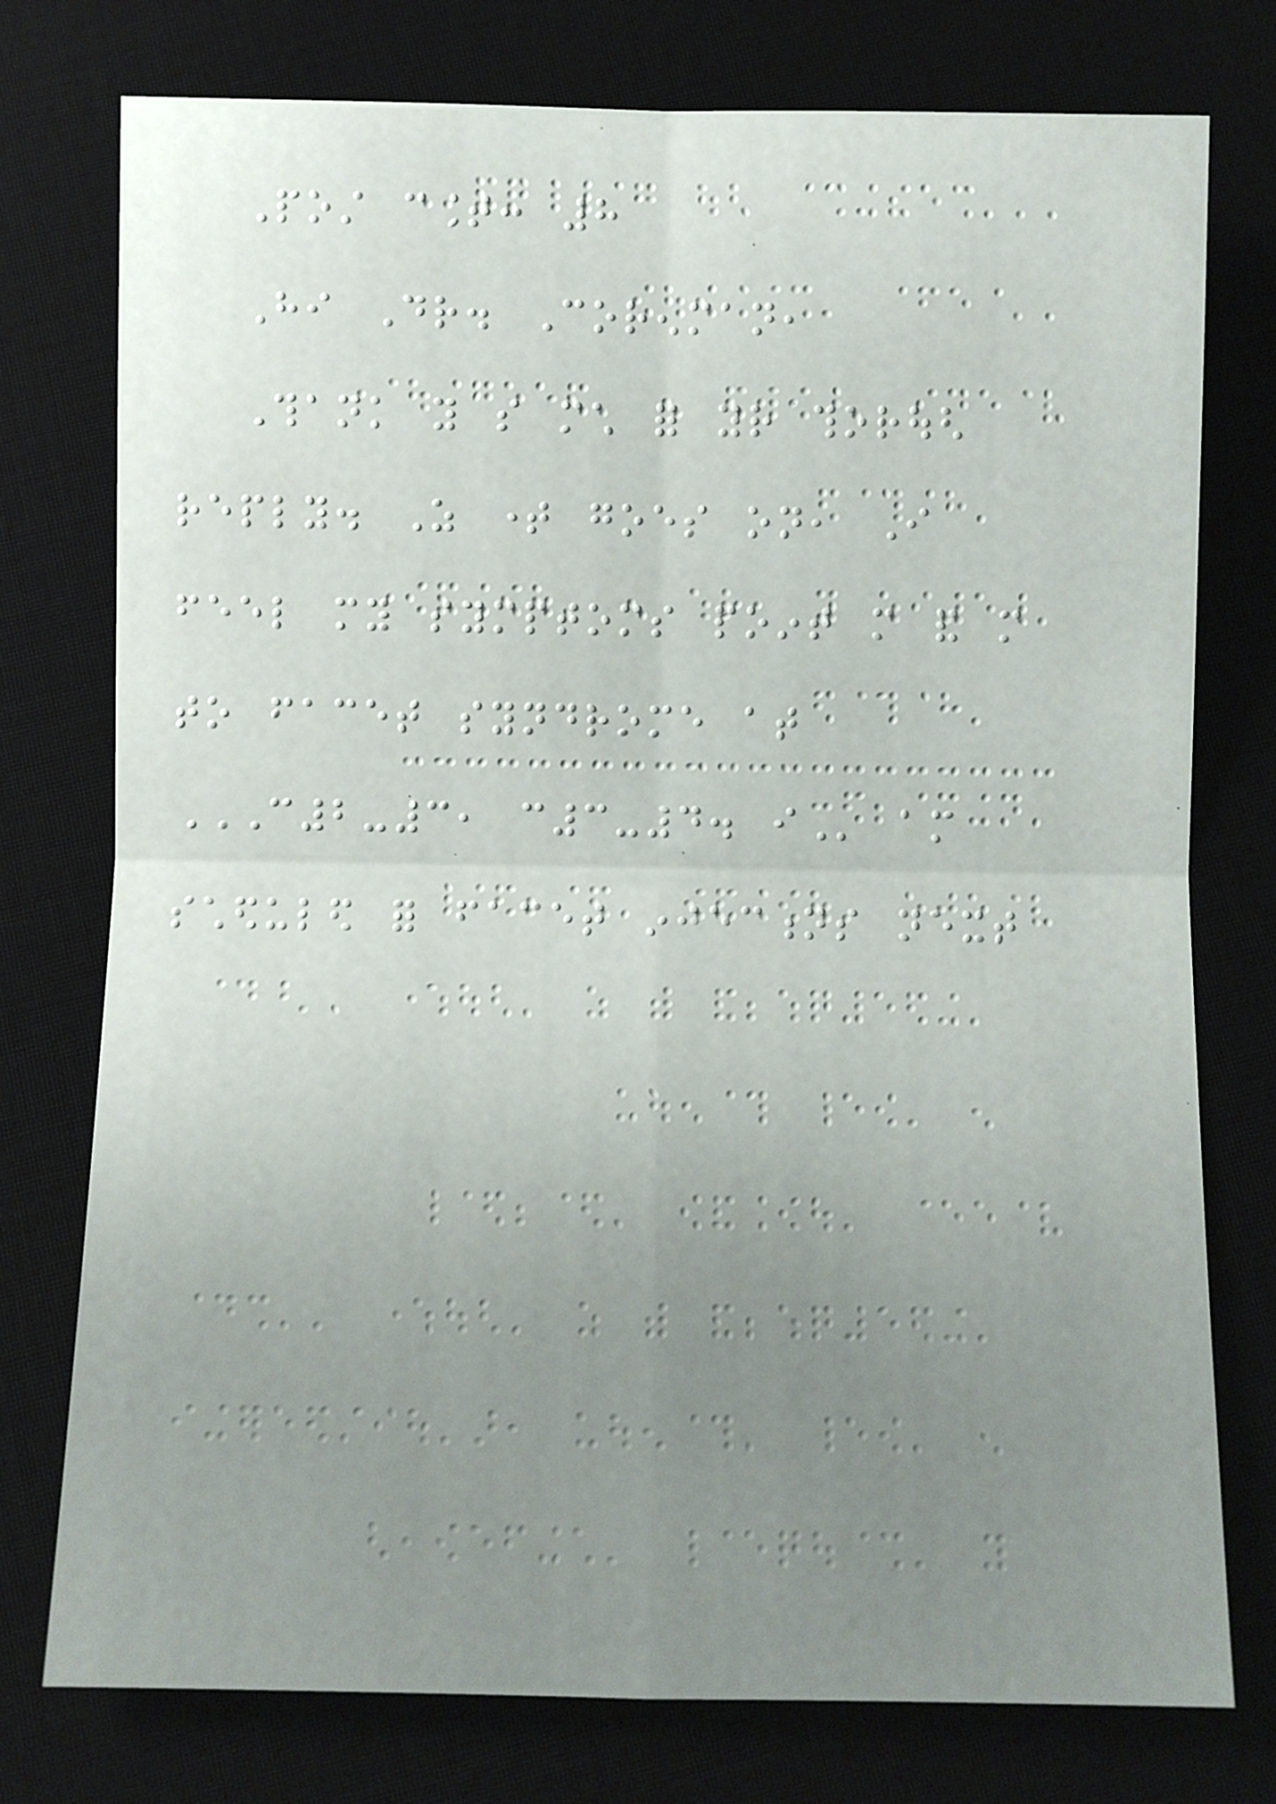Post count: 8
Hi Dr. Corenman,
Thank you so much for your thorough
reply. As time goes on, I
feel my symptoms point more and more
to facet syndrome at
C2-3, C3-4. I am
scheduled for facet injections next
